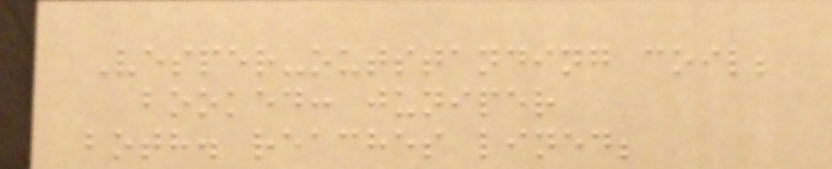Vesper-outstanding coil;
booked: juniper
both. reaches lined;
